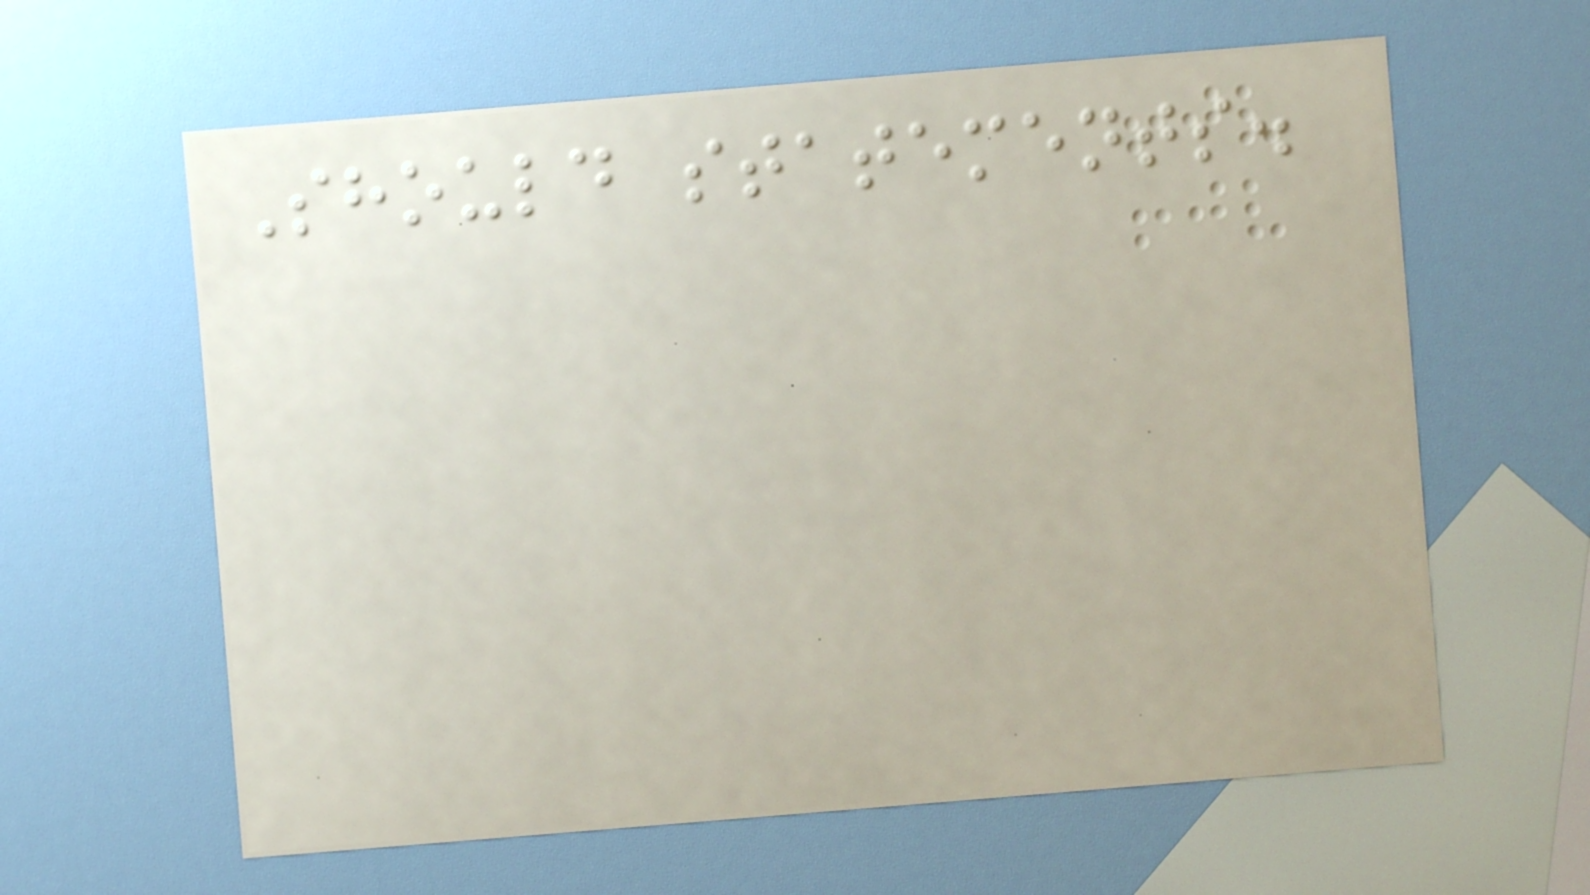Should statements.
